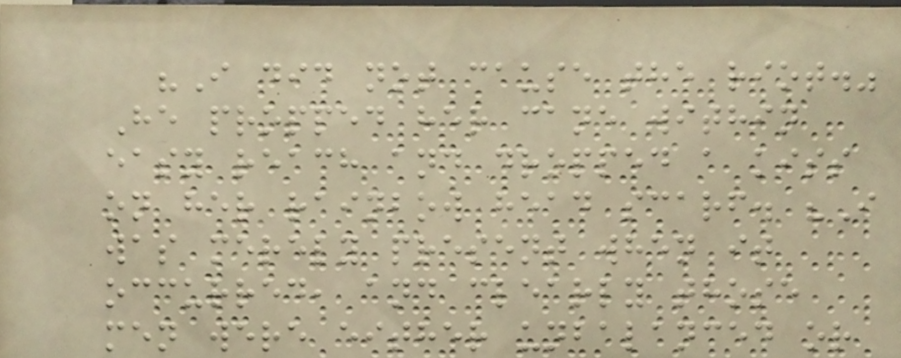"I did not cause the riot."
He propped her cane within
easy reach and dropped a kiss
on her rainbow head scarf. "I
was merely present when it
occurred, and clearly those
men were either unbalanced or
